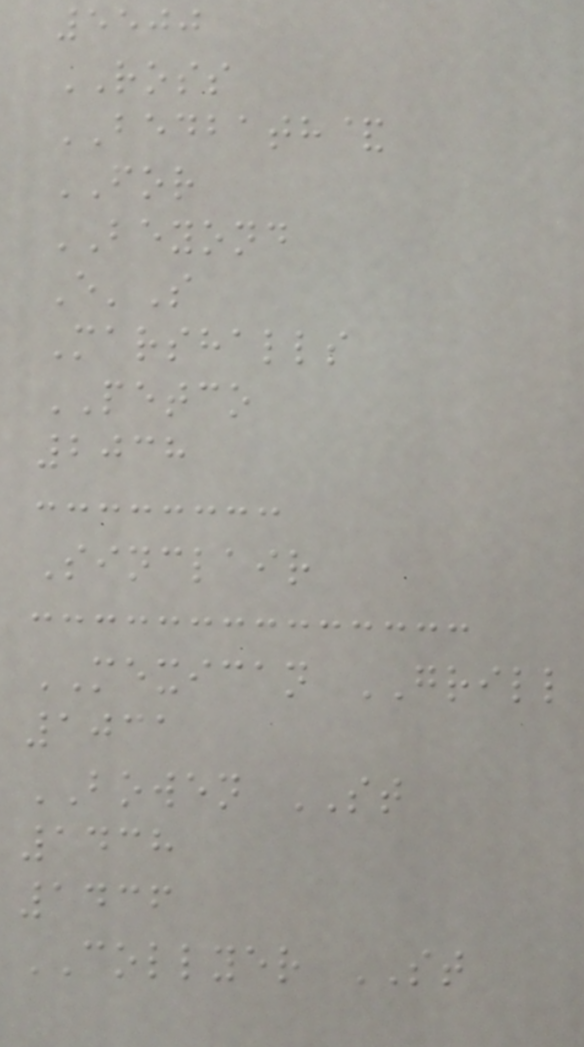5500
ROSS
BEDBATH&
FOR
BEYOND
E'S
Marshalls
PETCO
2038
Sinclair
MEXICAN GRILL
1031
BOWEN ST
1438
1436
COLLYER ST
